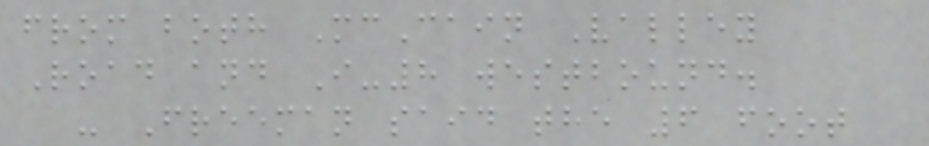from both McCain Valley
Road and I-8 westbound.
- Freeman said the 6 foot
